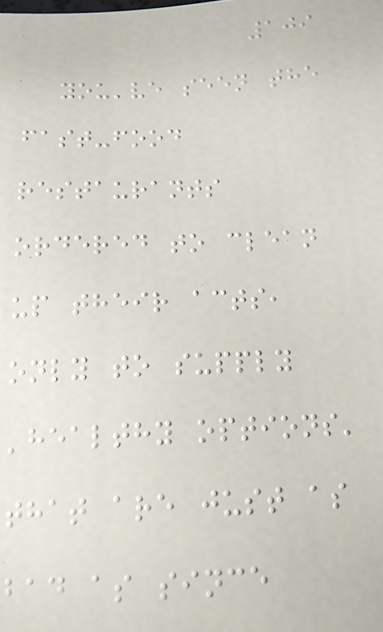109
you've seen the
fast-food
restaurants
ordered to clean
up their acts,
only to supply
'healthy options'
that are just as
bad as since
